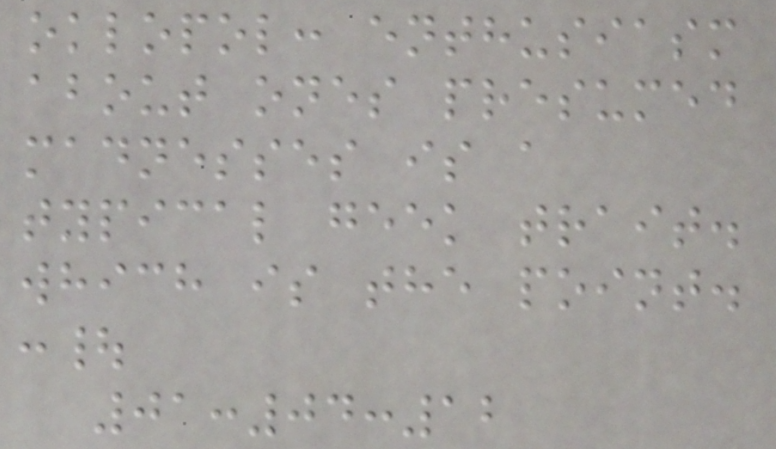oklopol: enthusiasm
about ones presumed
madnesses is a
typical geek trait.
which is the point.
:|
01:04:12
